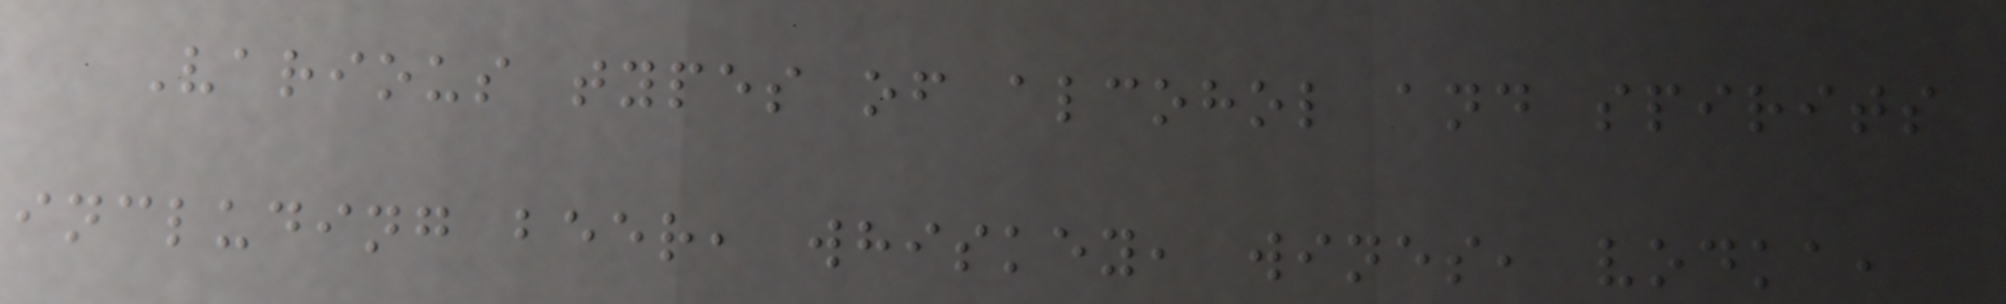Various types of alcohol and spirits
including beer, whiskey, wines, vodka,
